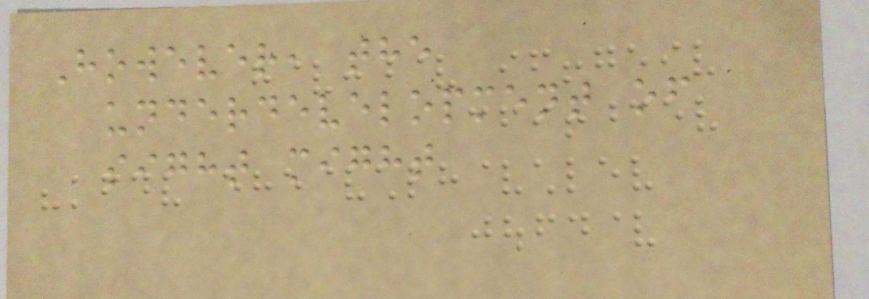However, the
underdevelopment of
sight might
